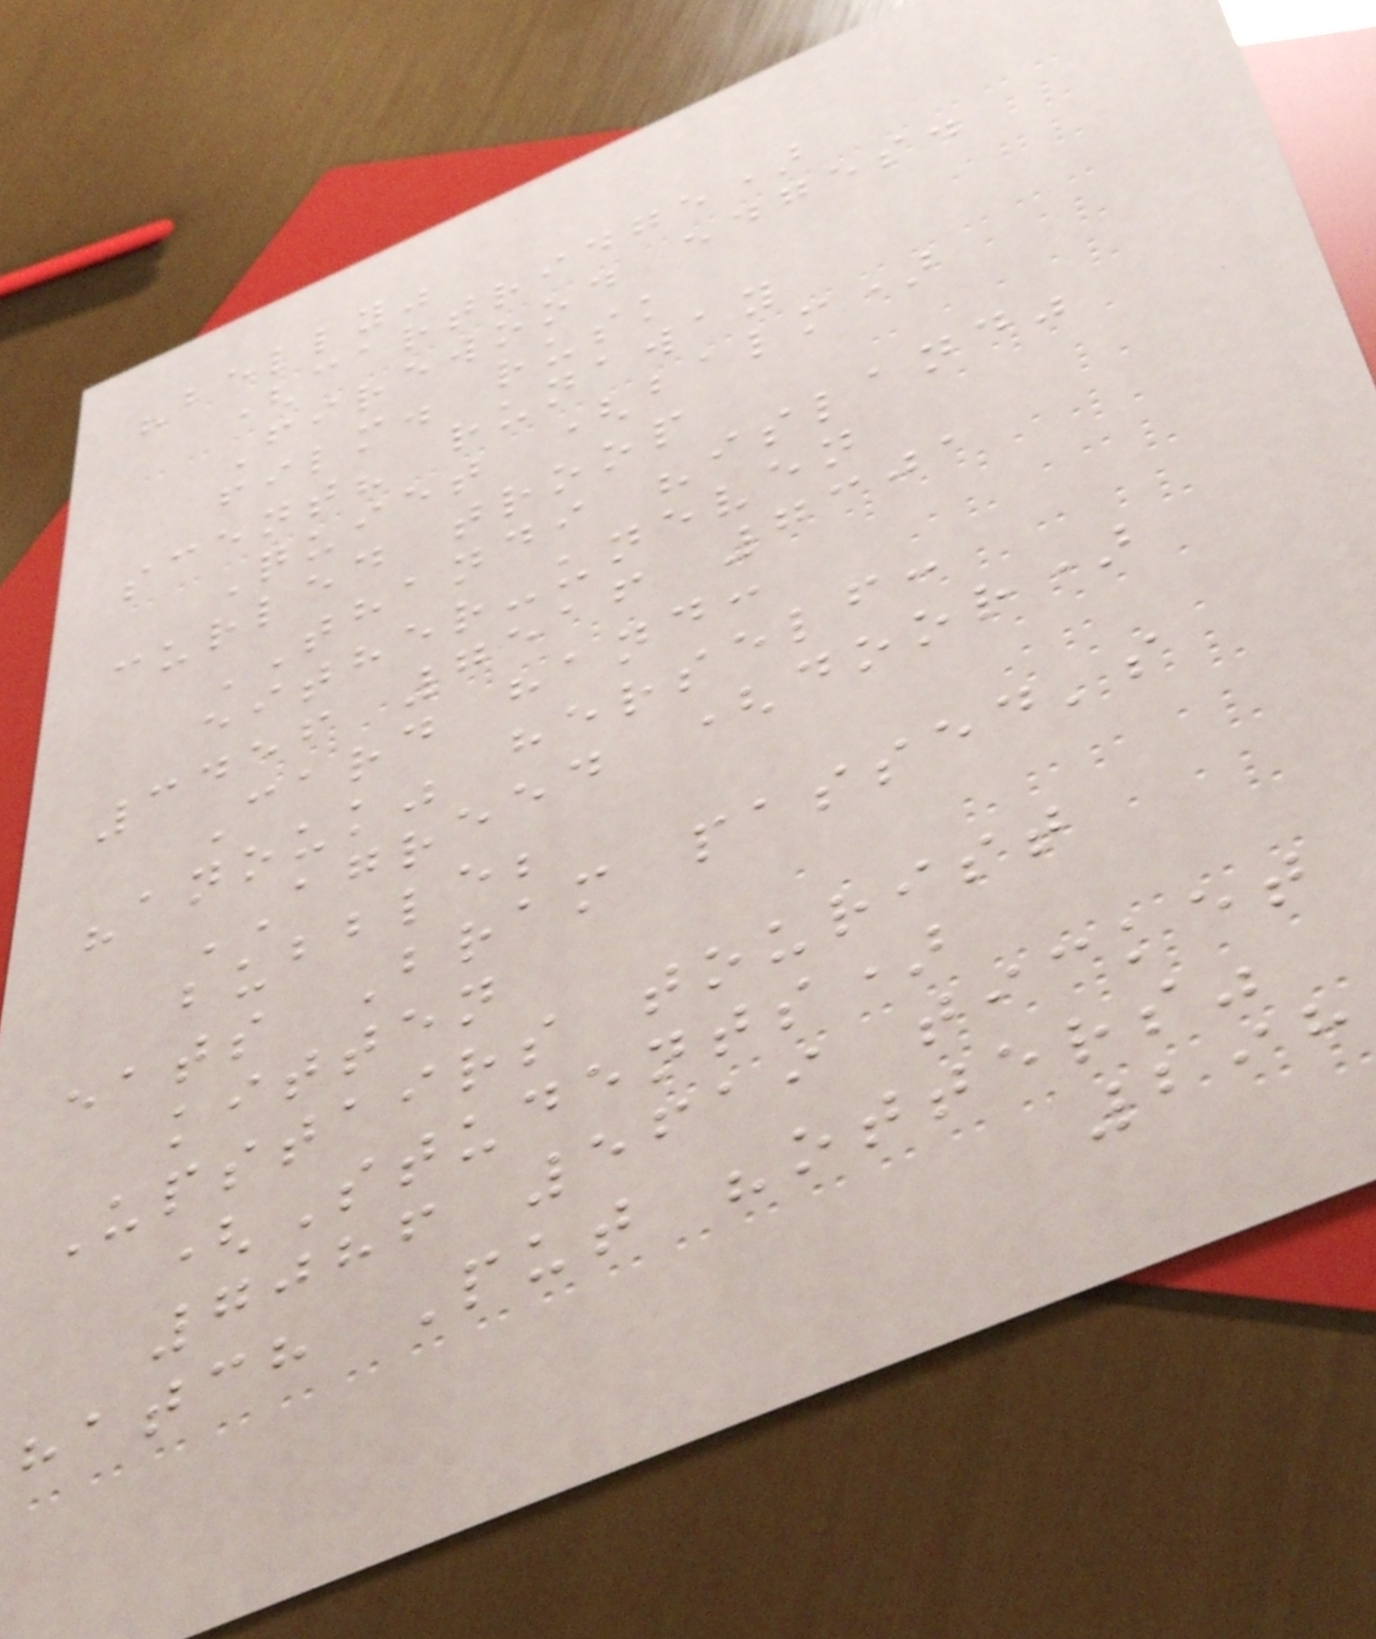"belly"
(cartridge)
Firewood edges.
film. rusk
scent? runaway
Quiet (balm)
curled troop
THANDI "island"
either-uneven
3456 7516 7301
Card hand:
"anouk" herself:
AGREED (door)
bubble;
eats Bram passed's
kitten
Upstairs tourist
(Students)
7086 5619 ticket
hatch Put "otters"
298
